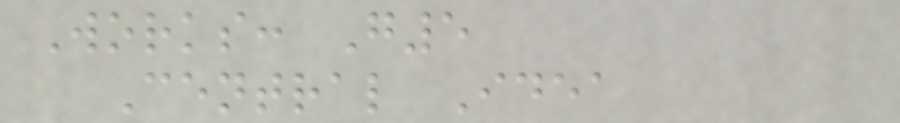Works: G5
Central Idea
